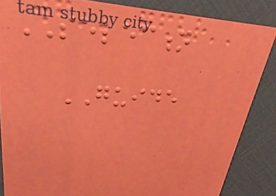SELECTION
GUIDE
